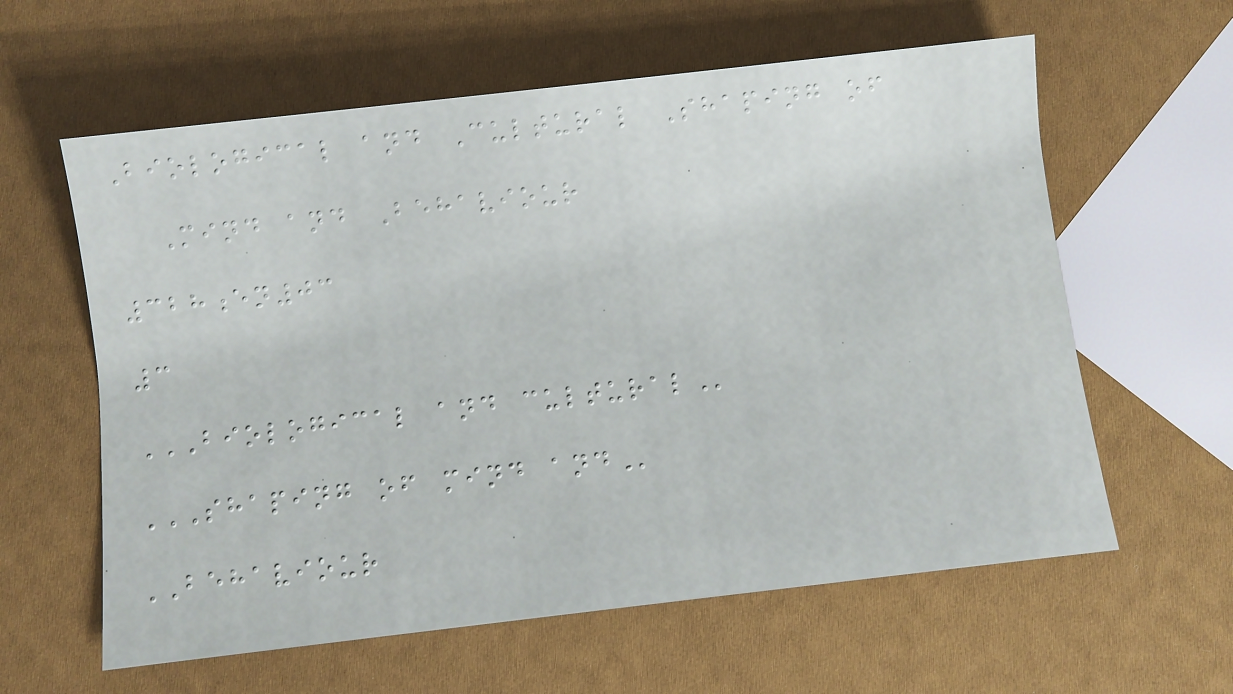Biological and Cultural Shaping of
Mind and Behaviour
328en03
3
BIOLOGICAL AND CULTURAL
SHAPING OF MIND AND
BEHAVIOUR
